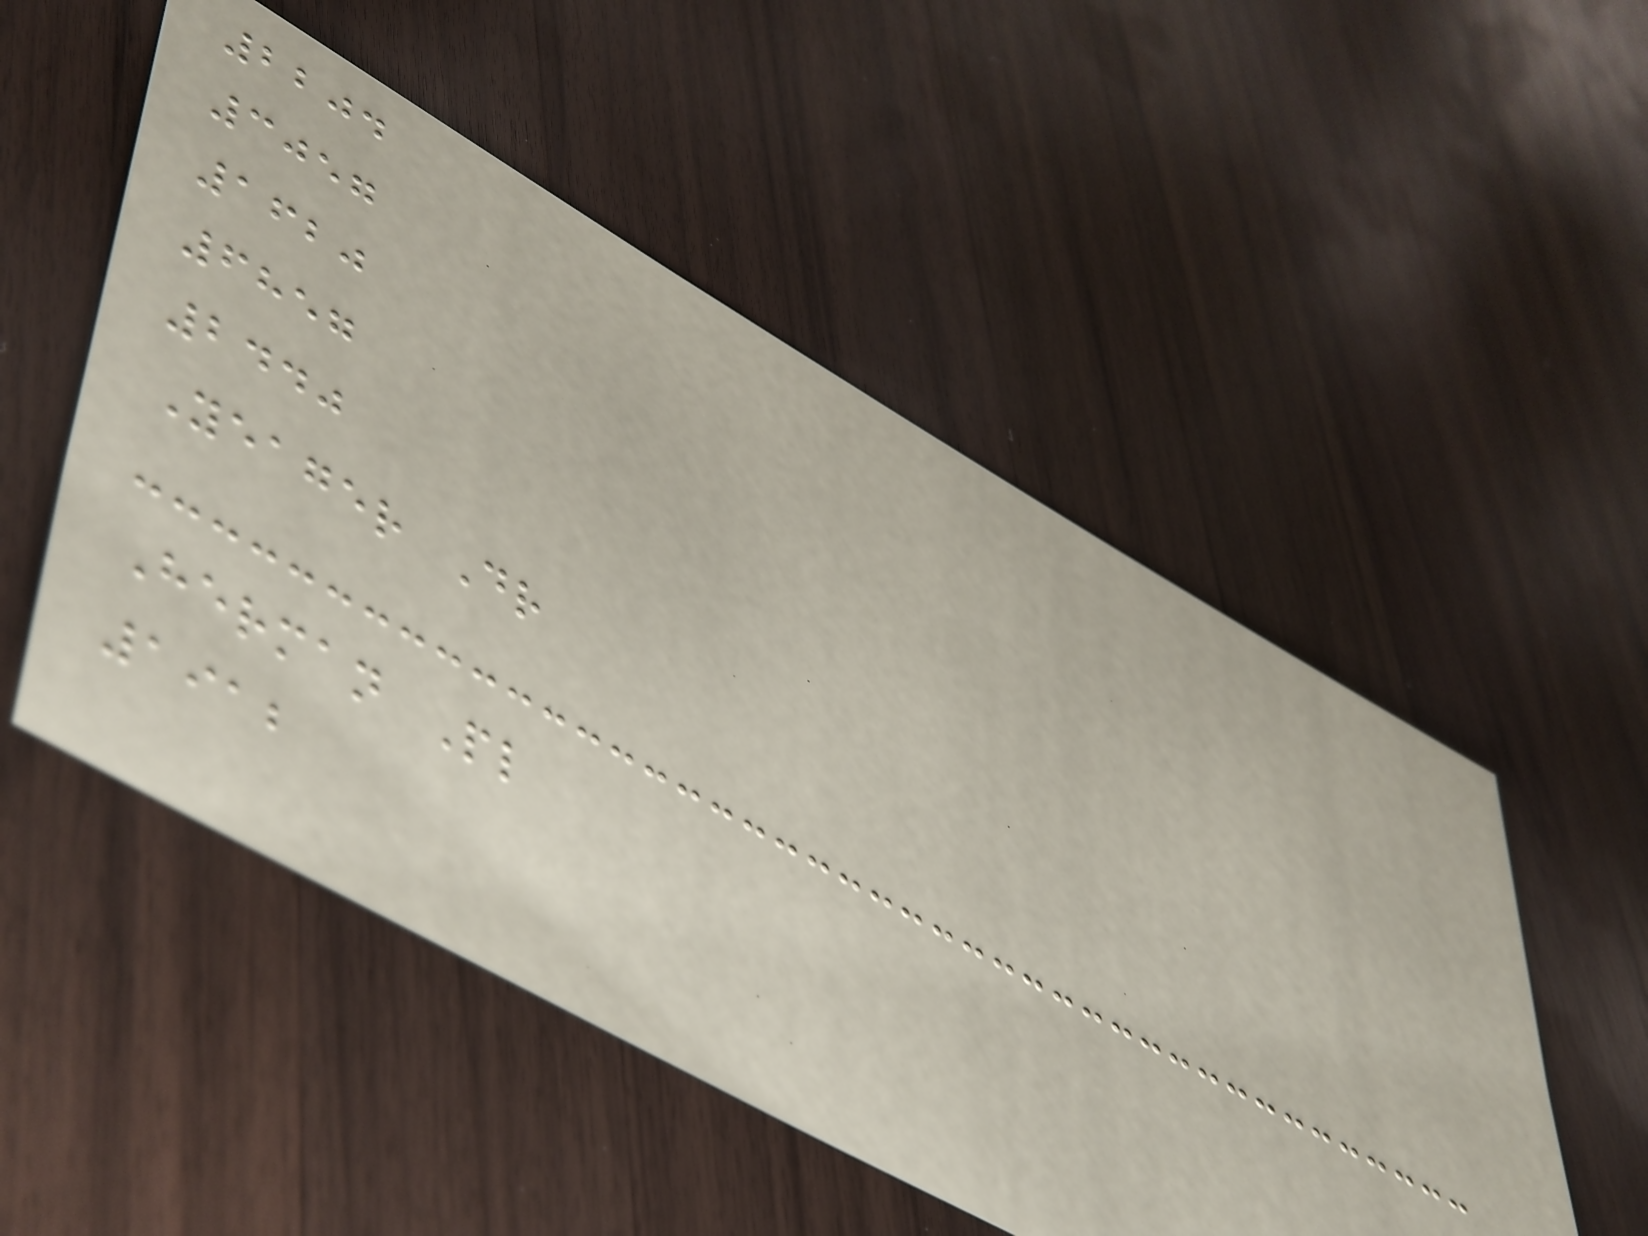2204
3057
1620
6857
2440
Yeager Dr
Herman Pl
1912
